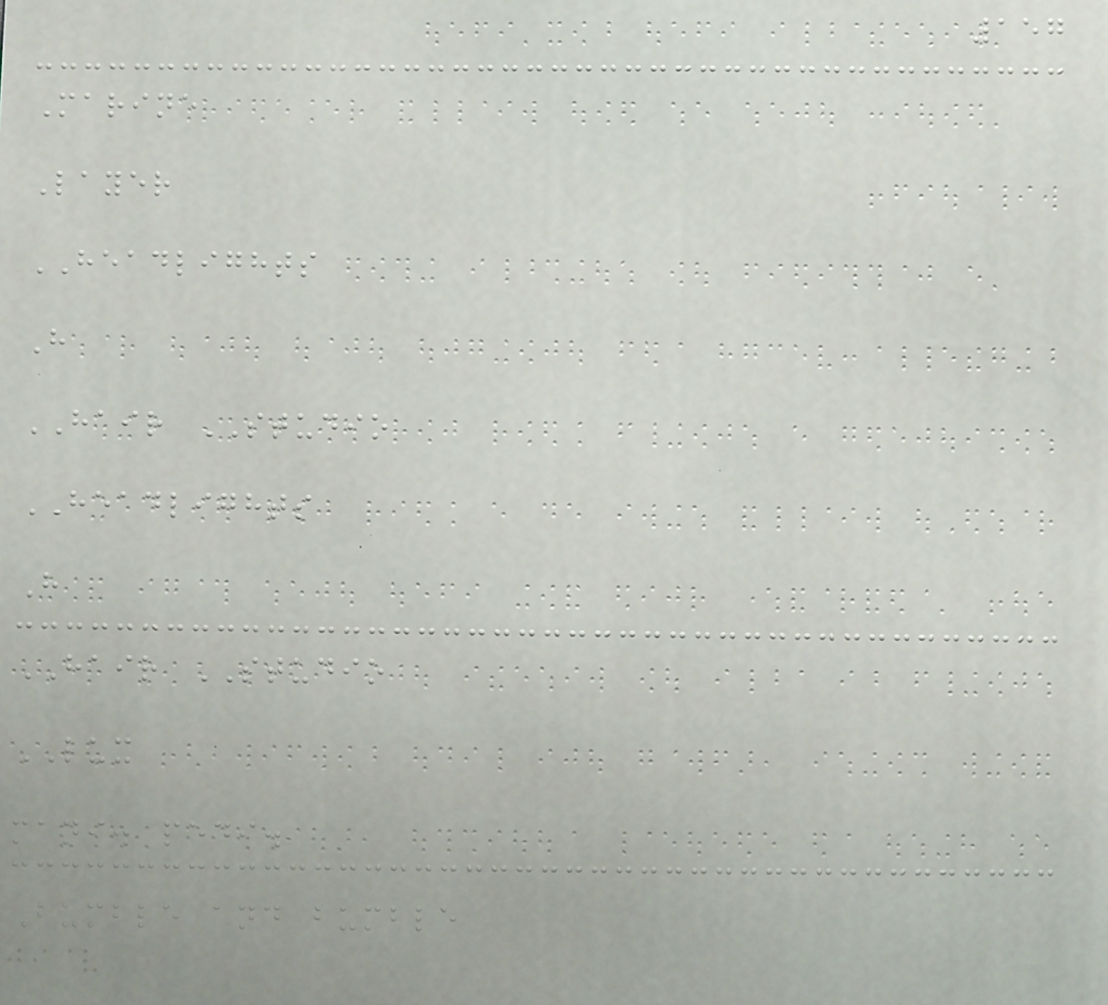157
Marine
Layer
HEADLIGHTS
H
HAIR STUDIO
HEADLIGHTS
H
HAIR STUDIO
LUX
mani. pedi.
Bumble and bumble
